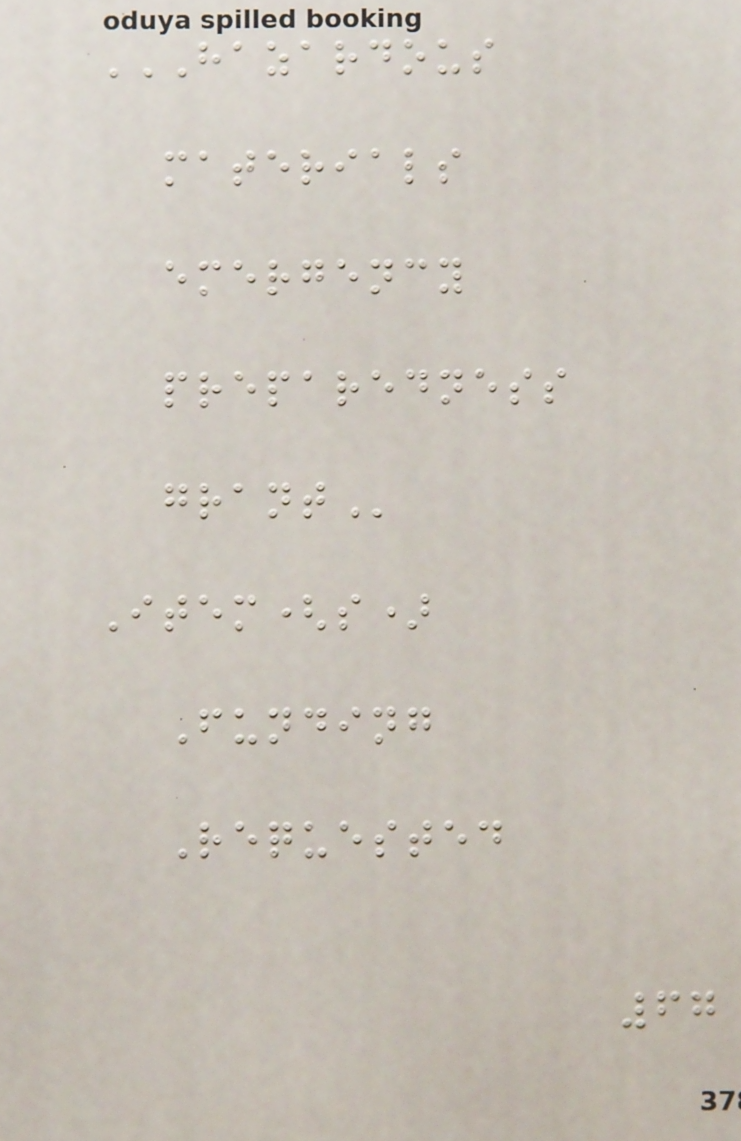HAZARDOUS
MATERIALS
EMERGENCY
PREPAREDNESS
GRANT
Item(s)
Funding
Requested
67
